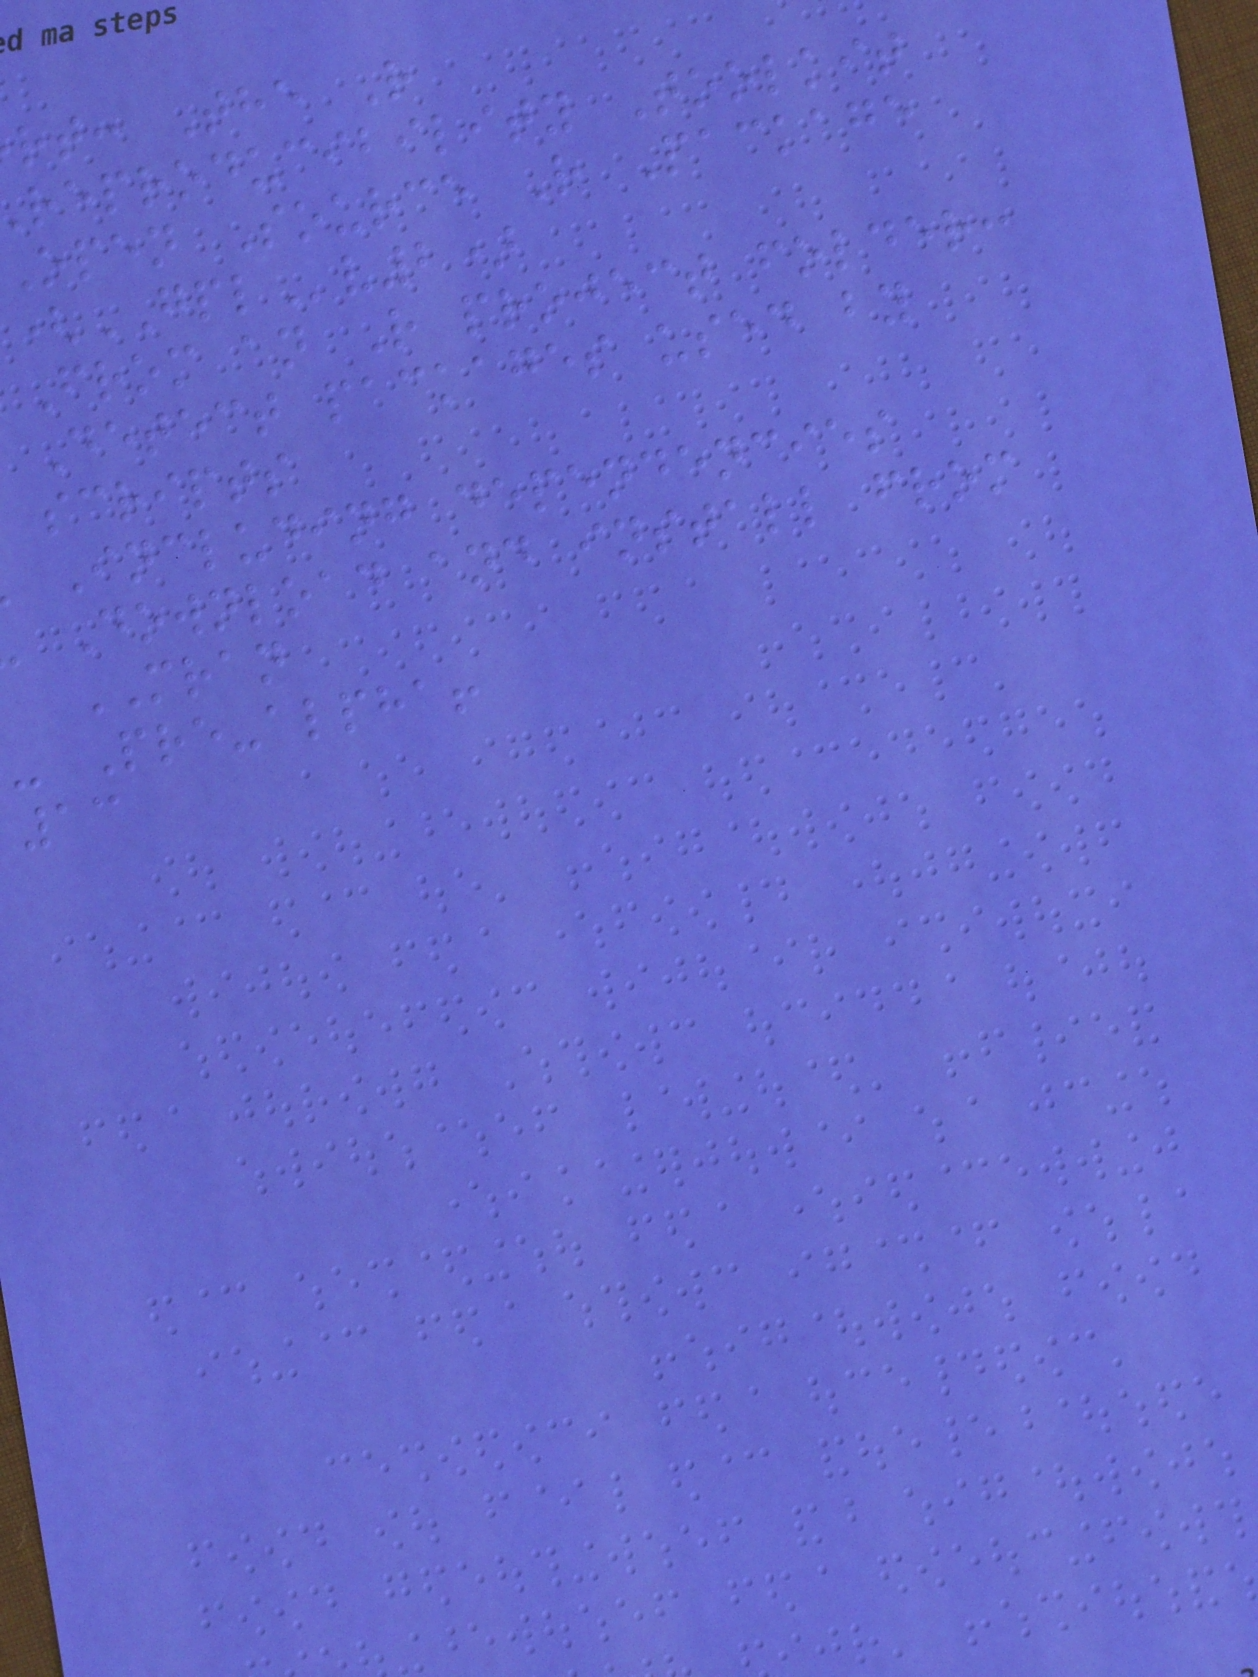rt: The R
reproducibility Toolkit
open Source R Package
(GPLv2)
From an R project folder:
Detect packages used by
scripts
Including dependencies
Download and install from
MRAN
- Pre-alpha!
13
